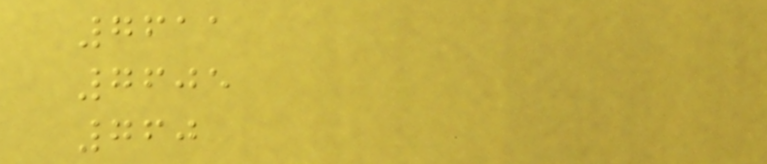7611
7605
760
